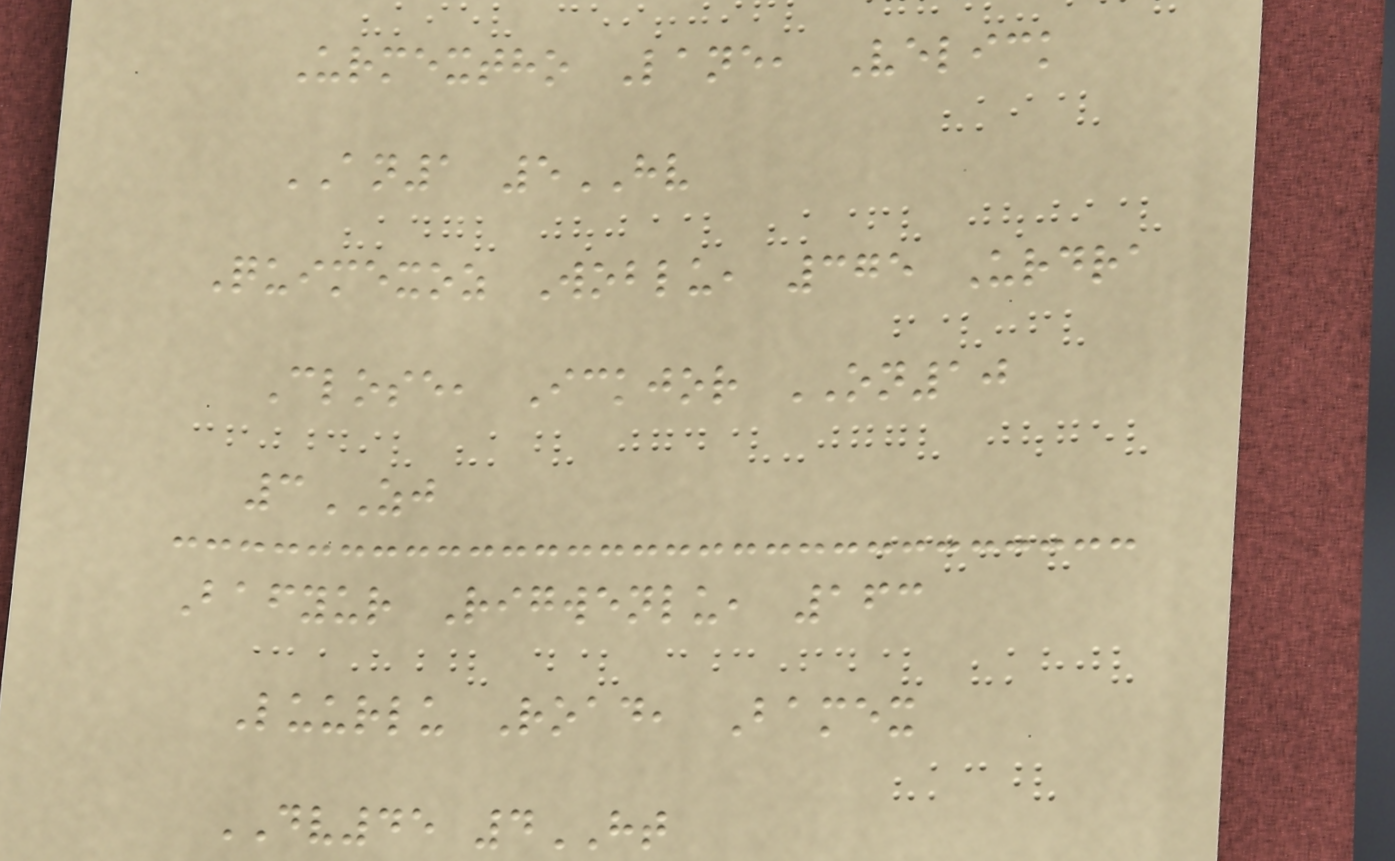Urmextho Lane, Velick
AN1 5HV
Quimexoz Woblu, 375 Urdra
Close, Ickjor ON10
3ZJ
Bafyur Rigwenlu, 163
Luurlu Road, Bamex
DV45 4HT
